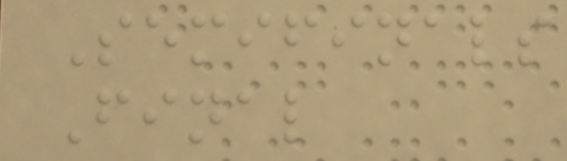Semifinals
Final
